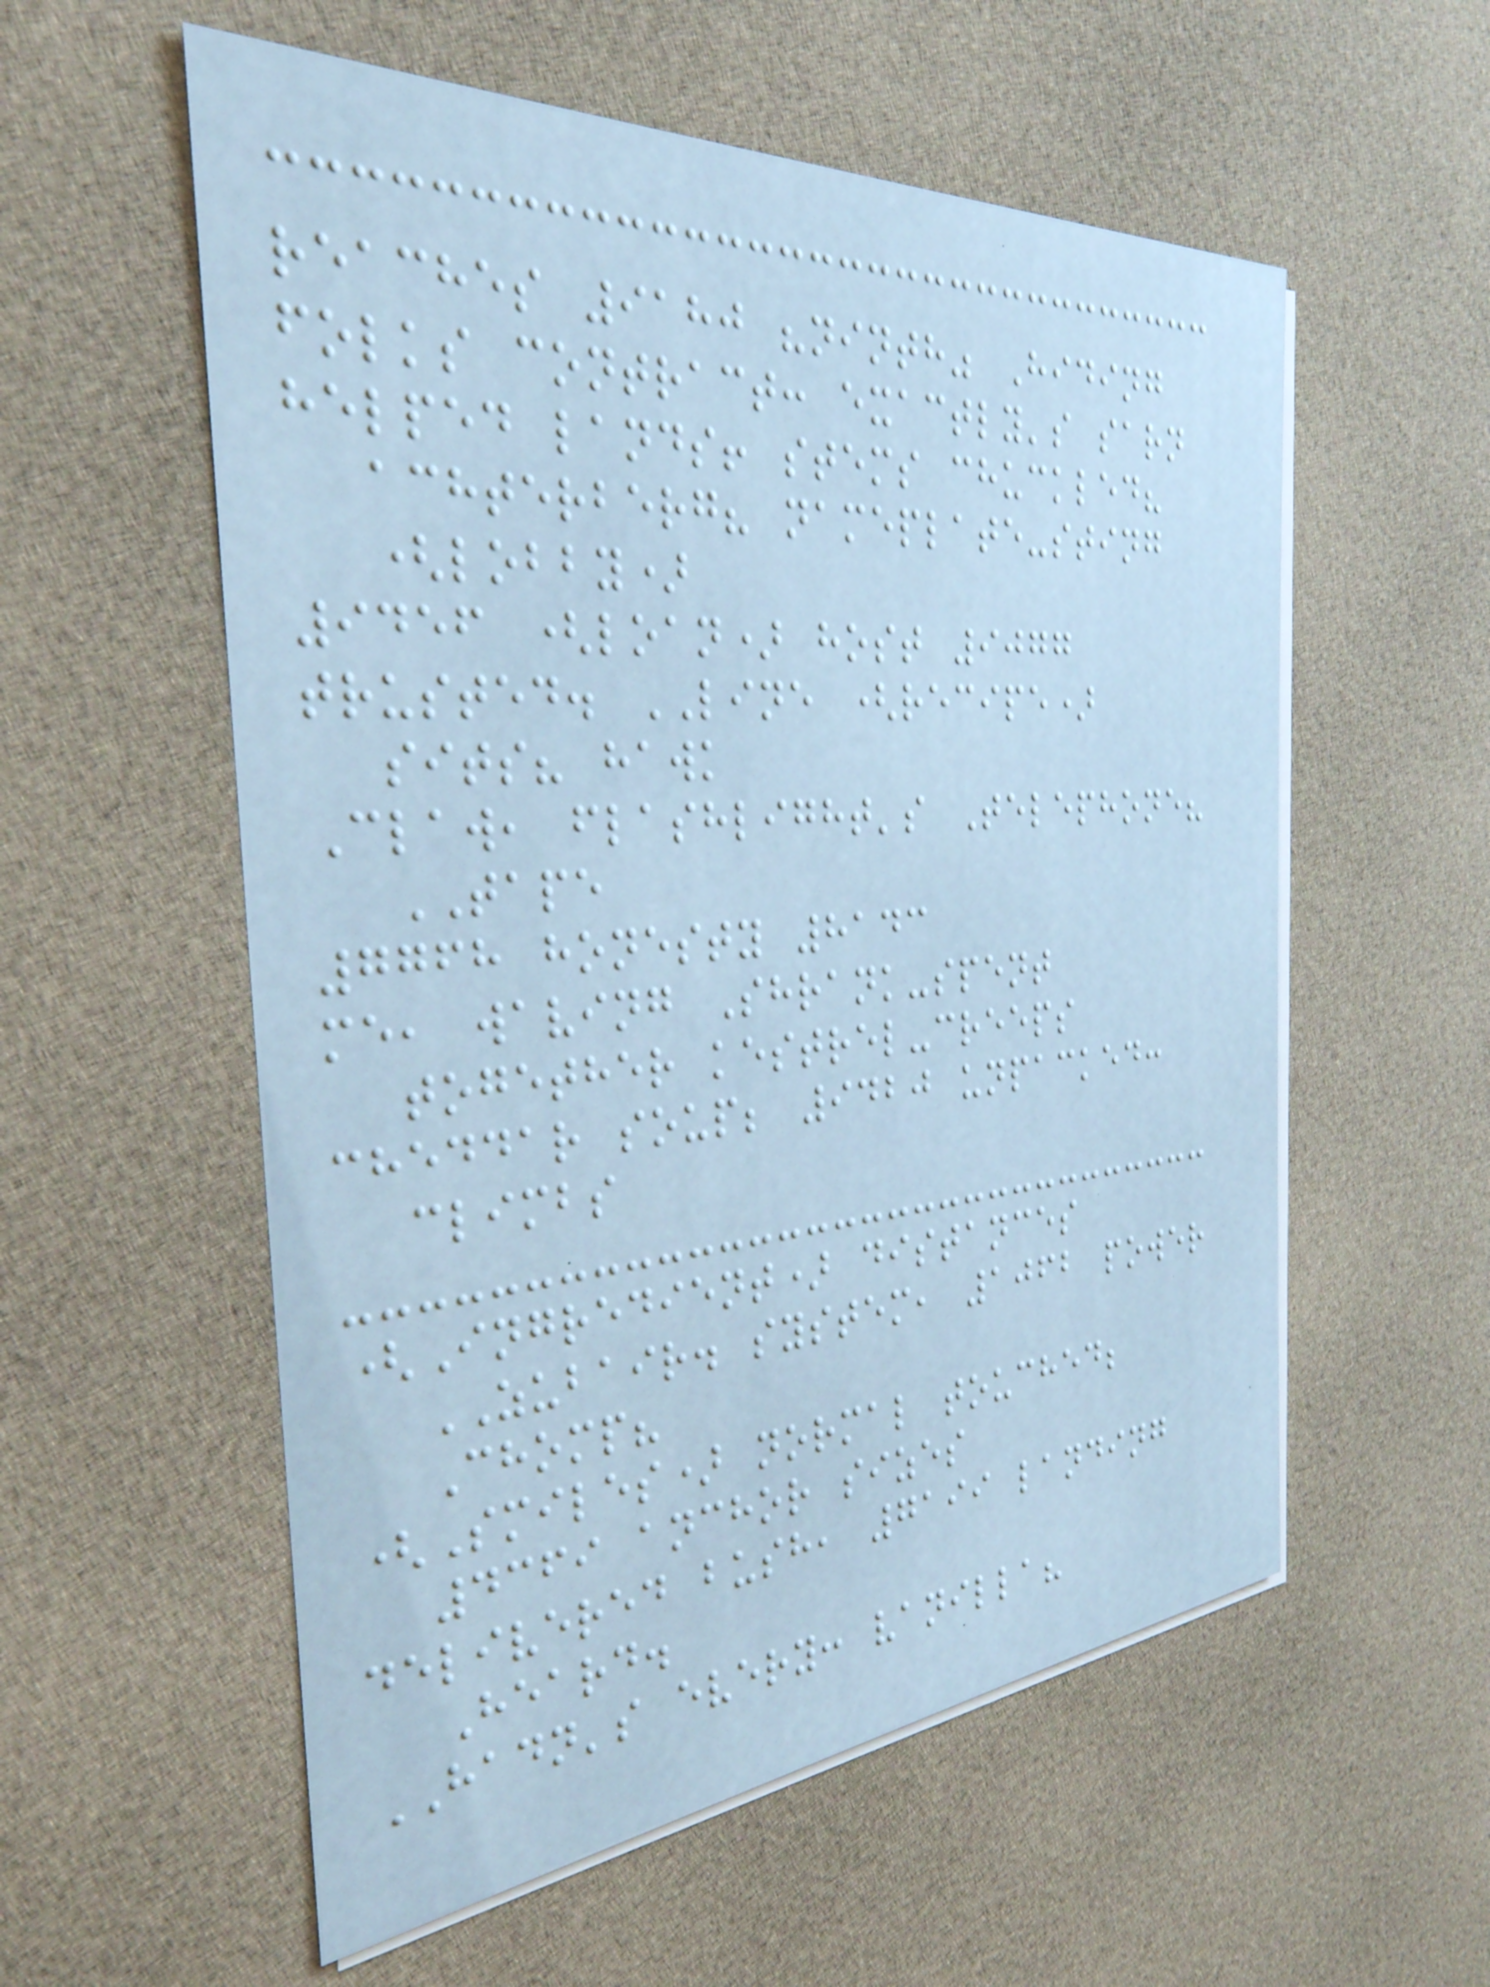reaches 9180 "ninth" Hiding
folks contract: exactly's sarn
helped lands! stems chuckled?
achterberg? nameplate-sting
(lobby)
9456 (loan) host 9077
trusted. LINE (recipe)
sits? hawk
Claw, flashlight's Telephone?
TAPE
7768 honesty 8143
me, waving Shrank-spent
together kestrel-creeps
cheddar soup; 9420 unpacked:
climbs
(Ingredient) distances
ZUBAIR. system, 1062 power
Chomp?
(Smiles) normal touched;
4369 anchor sizes
delivered bush, 7199 landing
Heard.
HADN's every: vanilla?
